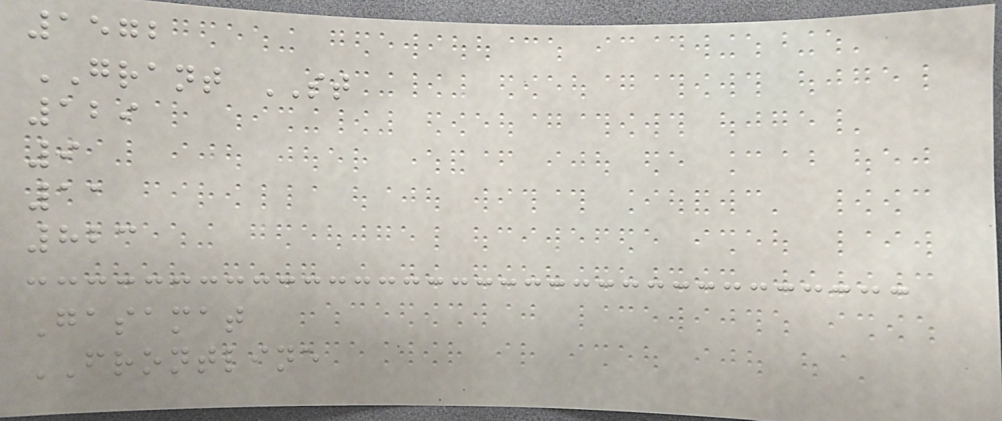1572
GRANT ST
129
9
11
823
Gasamat
FRONTLINE
